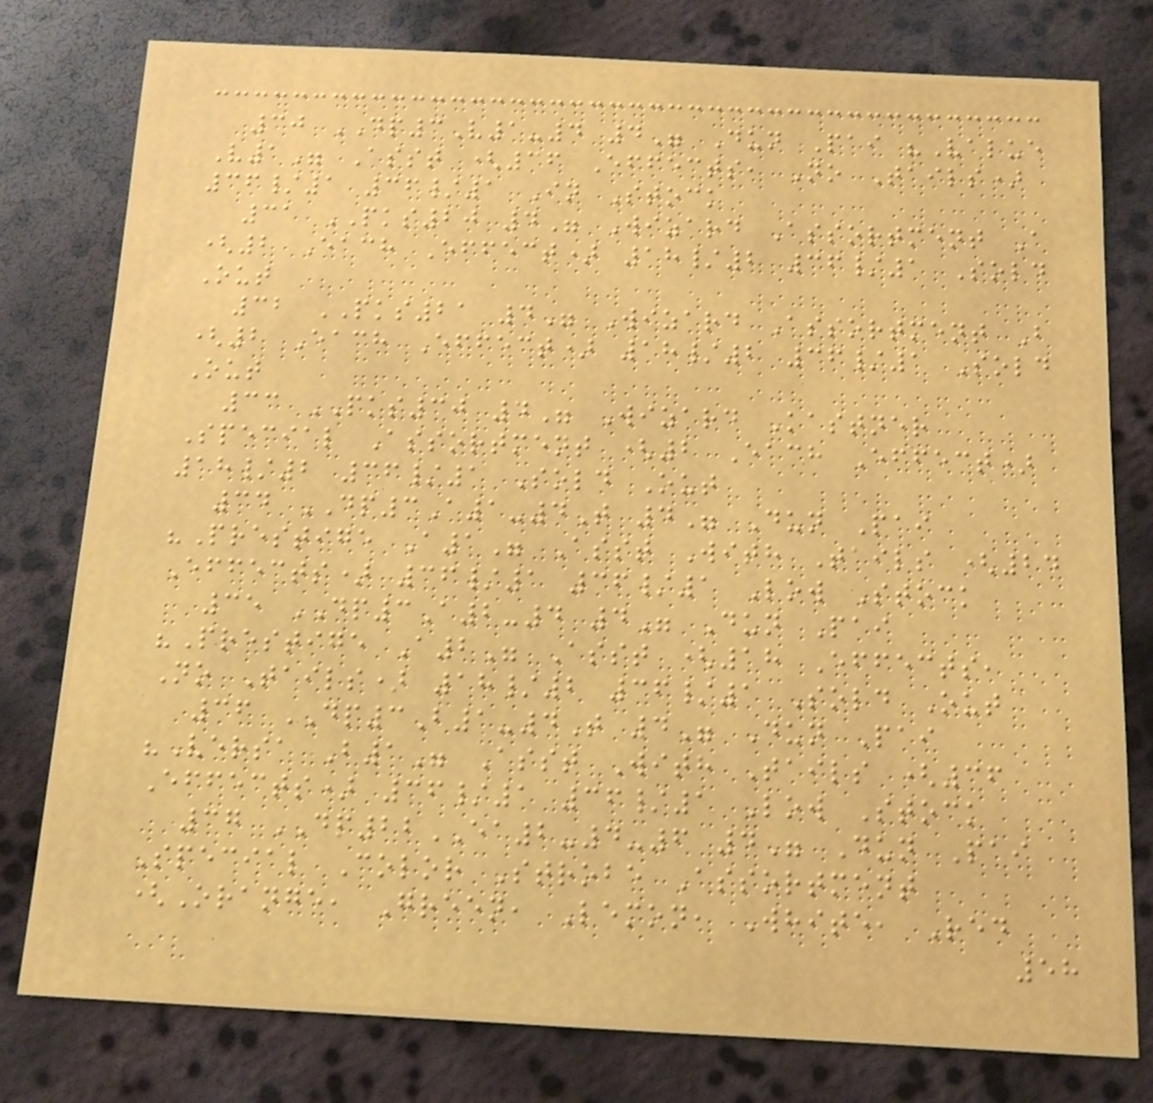30 DP3V1-4 4" Dun Pai "Value
V1" Asst (36 Effects, No Tails)
36/1 36/1 In Stock
31 PKS20 4" Wizard Assortment A
(2 Each Effect) 18/2 36/1 Sold
Out
32 PKS21 4" Wizard Assortment B
(2 Each Effect) 18/2 36/1 Sold
Out
33 PKS30 4" Wizard Kastner
Special Assortment (2 Each Effect)
18/2 36/1 Sold Out
34 DP3A1-4T 4" Dun Pai
"Prestige A1" Asst With Tails (24
Effects) 36/1 36/1 Low Stock
35 DP3A2-4 4" Dun Pai
"Prestige A2" Asst (18 Effects,
No Tails) 18/2 36/1 Sold Out
36 DP3B1-4T 4" Dun Pai
"Versa B1" Asst With Tails (36
Effects) 36/1 36/1 Low Stock
37 DP22EA2-4-6 4" Dun Pai
Special Color Strobe Assortment
(Orange, Green, Lemon, White, Red
58
